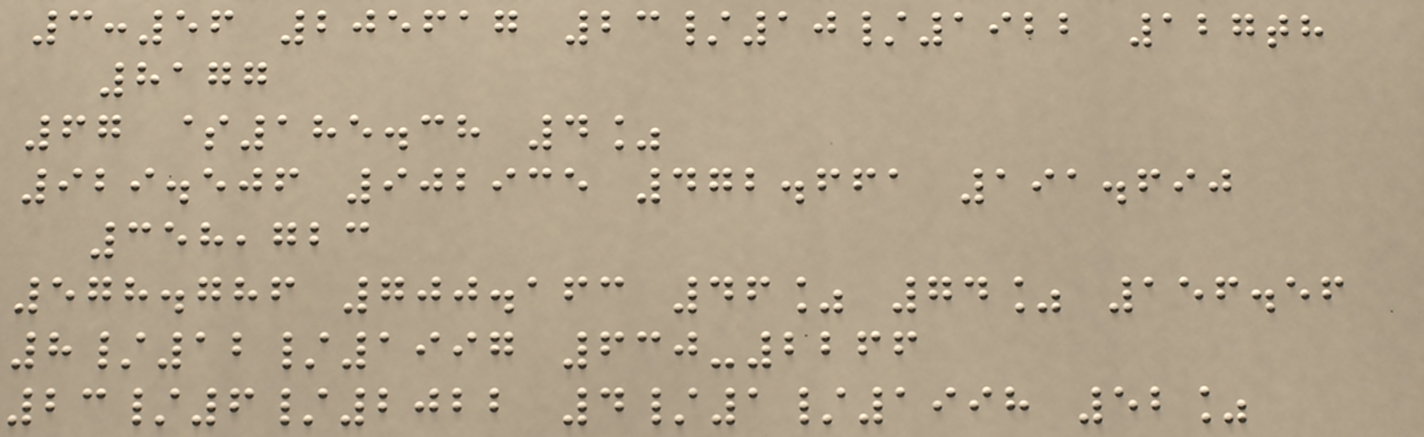3:56 205617 23/10/1922 127th
8177
67 $185.38 4%
929.506 902935 472.661 191.690
358,723
578.786 700.163 46% 74% 156.56
8/12/1997 630-2266
23/6/2022 4/1/1998 52%
